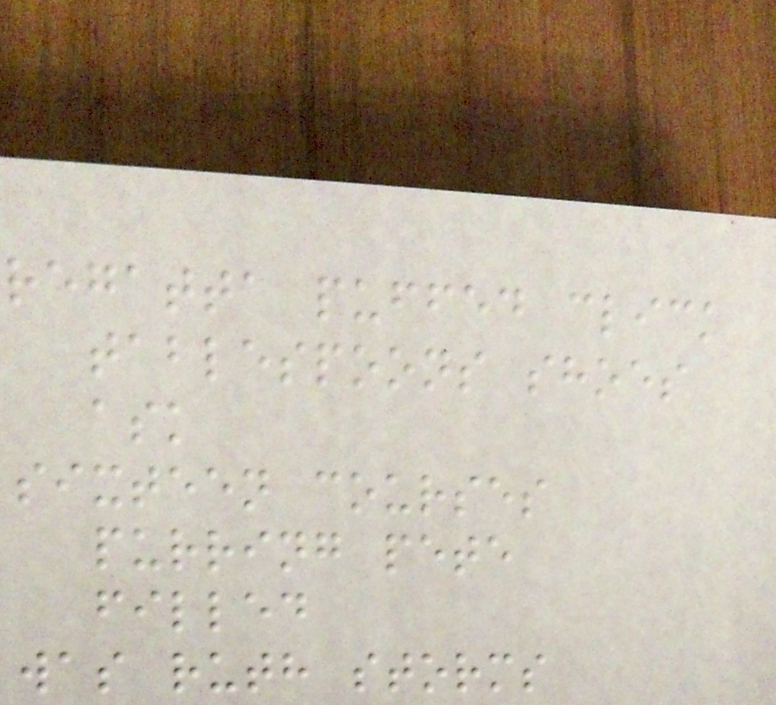regatta puffed click
tablespoons shoes
ask
sixteen courses
purring pete
filled
was ruth storms
